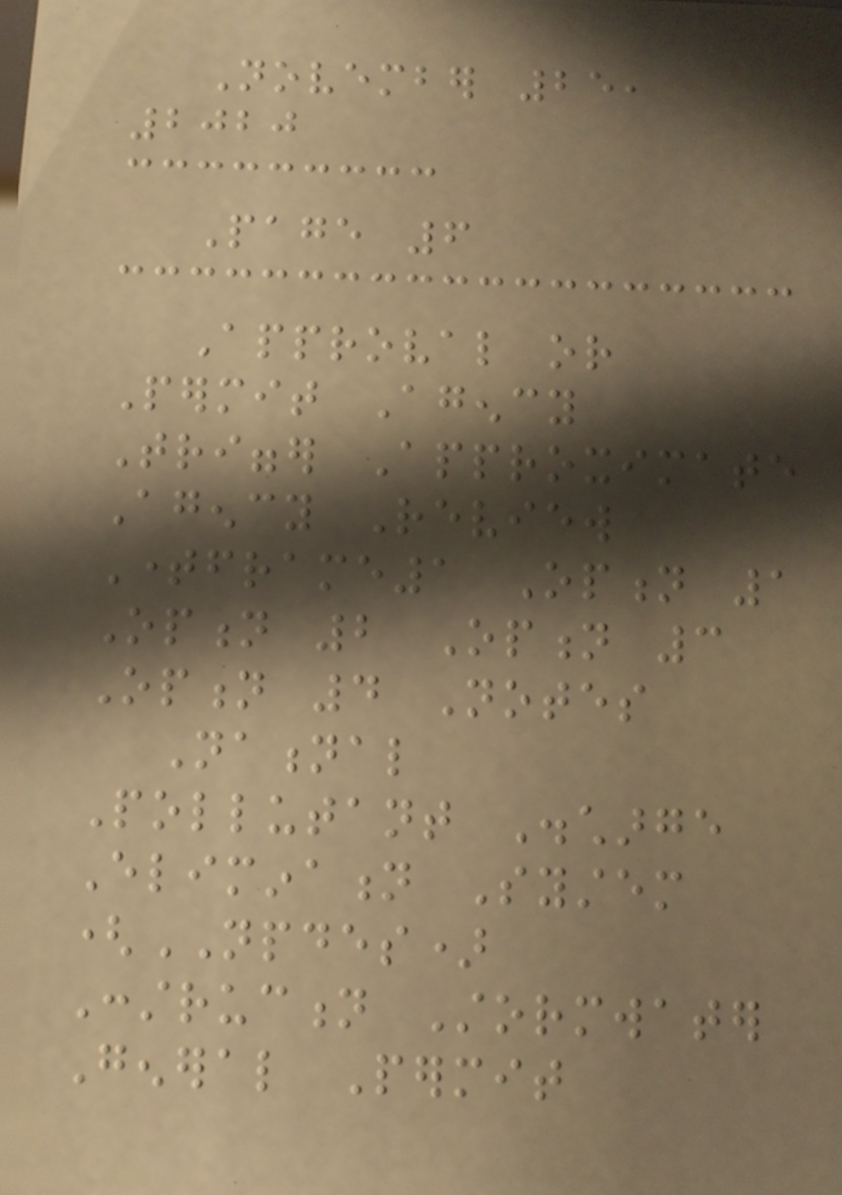November 25,
2020
Page 6
Approval or
Permit Agency
Trigger Approximate
Agency Review
Timeframe1 Option 1
Option 2 Option 3
Option 4 Notes
National
Pollutant Discharge
Elimination System
(NPDES)
Construction Stormwater
General Permit
